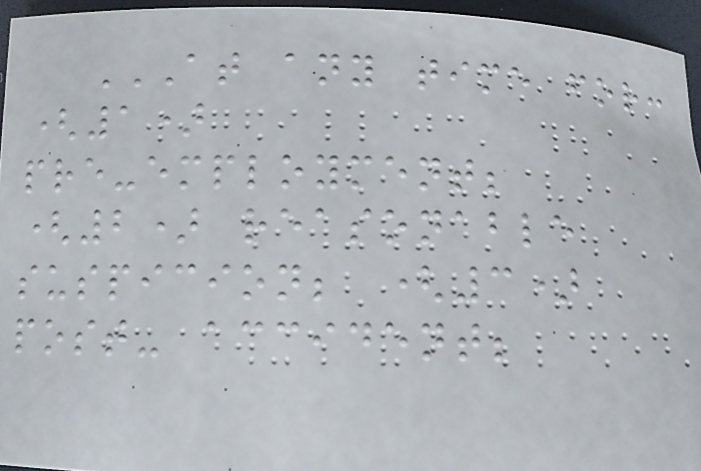AT ANY TIME FOR:
(1)
PRE-EMPLOYMENT;
(2) REASONABLE
SUSPICION; (3)
POST- ACCIDENT;
